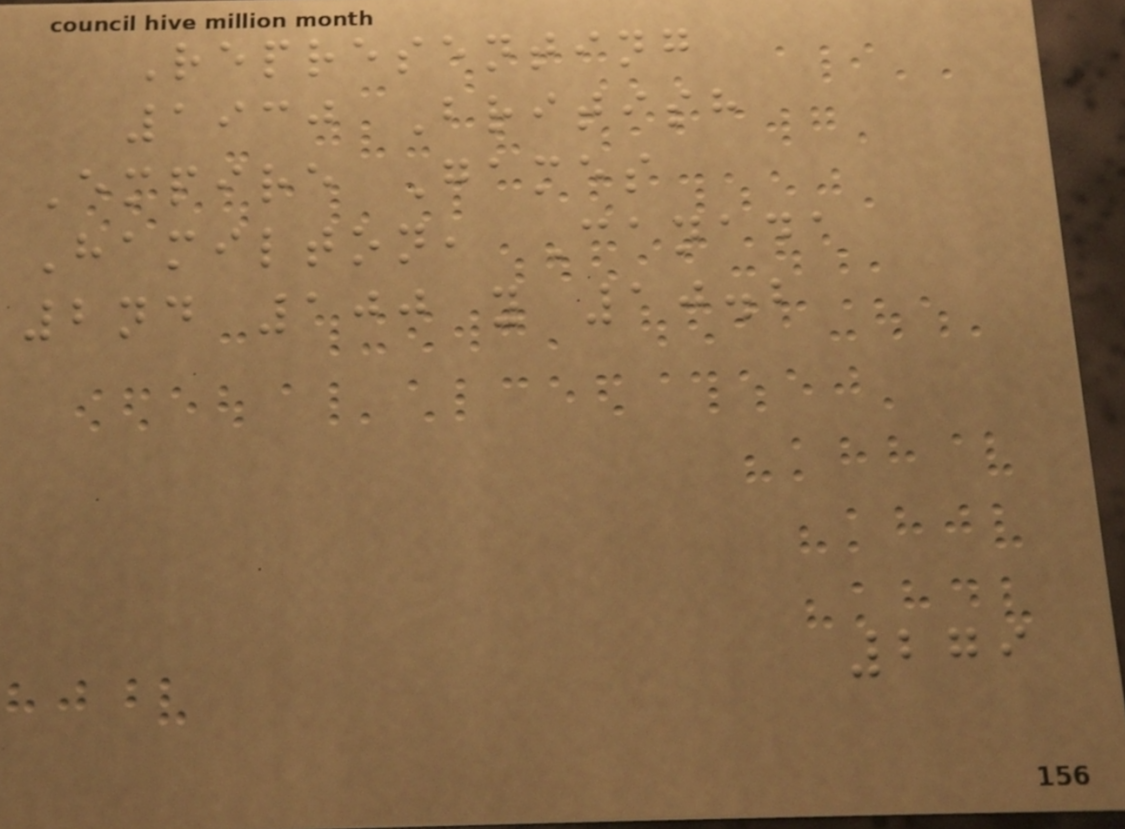Representing
1930 British
Empire Games
Hamilton, Canada
2nd 100 y 10.2
279
